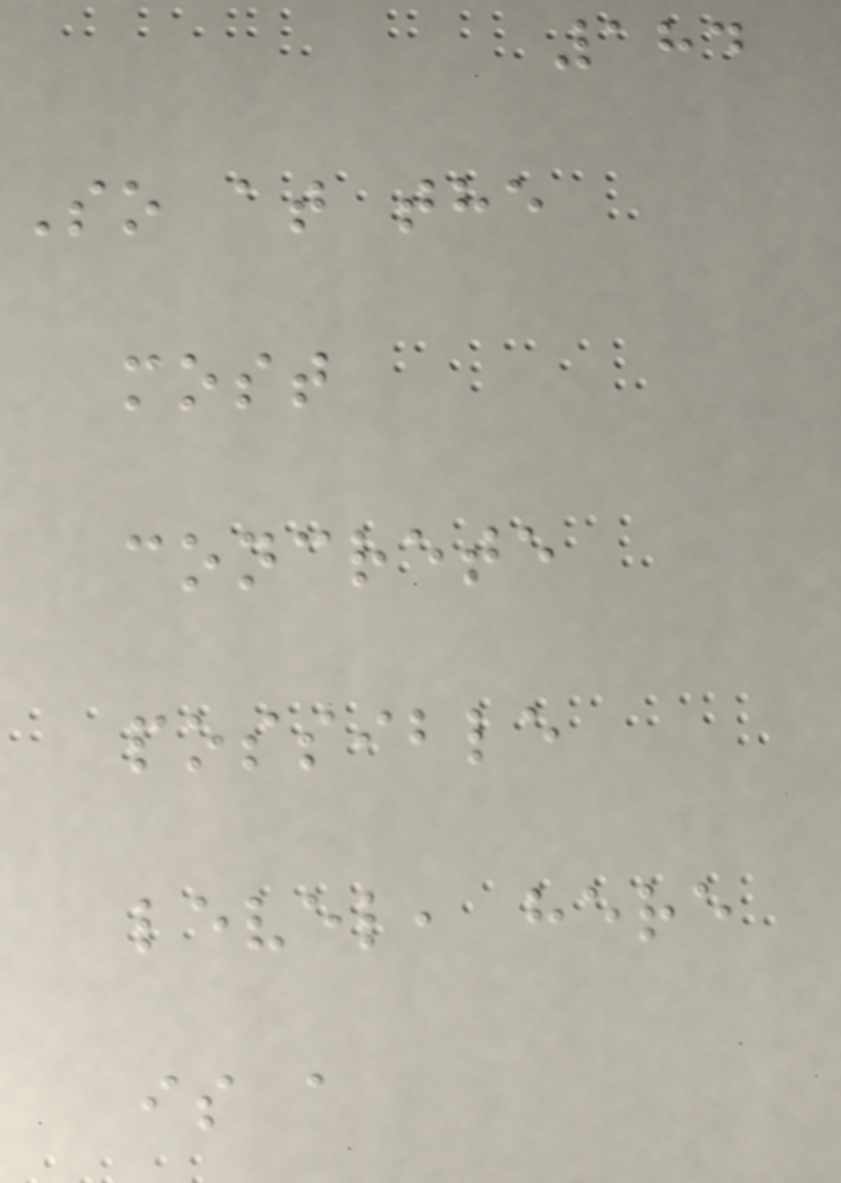184
So at the
most
concrete
possible
level, here
is a
